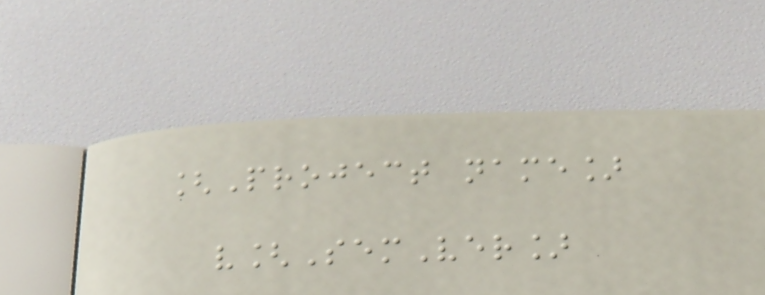[Project name]
v[SemVer]
